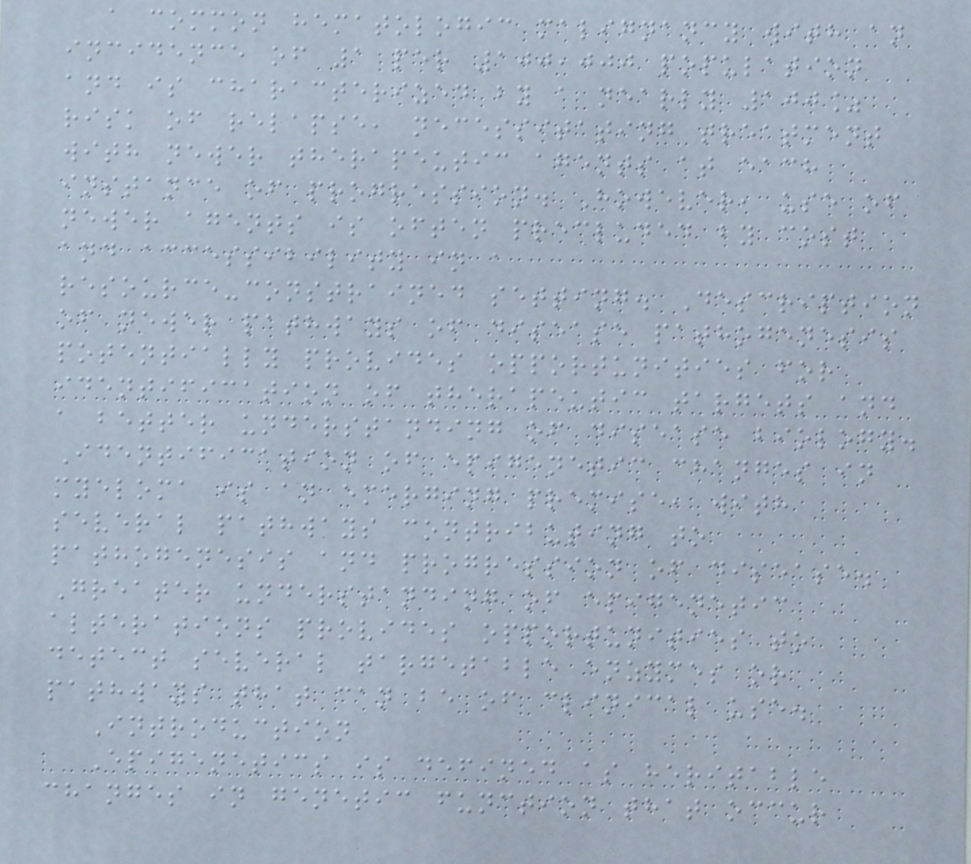a common hematologic malignancy with an
incidence of 1 per 100,000 population
and is characterized by a nearly 100%
risk of relapse, necessitating treatment
with newer therapeutic agents at each
instance of progression. However, use of
newer agents is often precluded by cost
and accessibility in a
resource-constrained setting. Description
of newer pathways of disease pathogenesis
potentially provides opportunities for
identification of therapeutic targets and
a better understanding of disease biology.
Identification of epigenetic changes in
myeloma is an emerging premise, with
several pathways contributing to
pathogenesis and progression of disease.
Greater understanding of epigenetic
alterations provides opportunities to
detect several targetable enzymes or
pathways that can be of clinical use.
Introduction
Epigenetics is defined as heritable
changes in genetic function that occur
